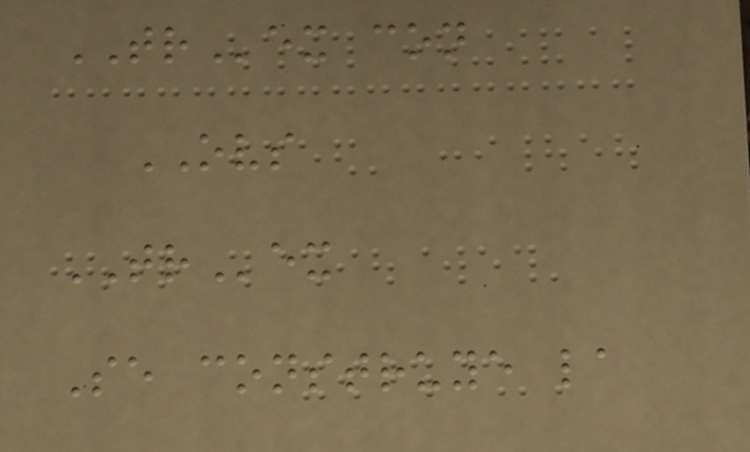TRex con
OVS
TRex
Se construye la
